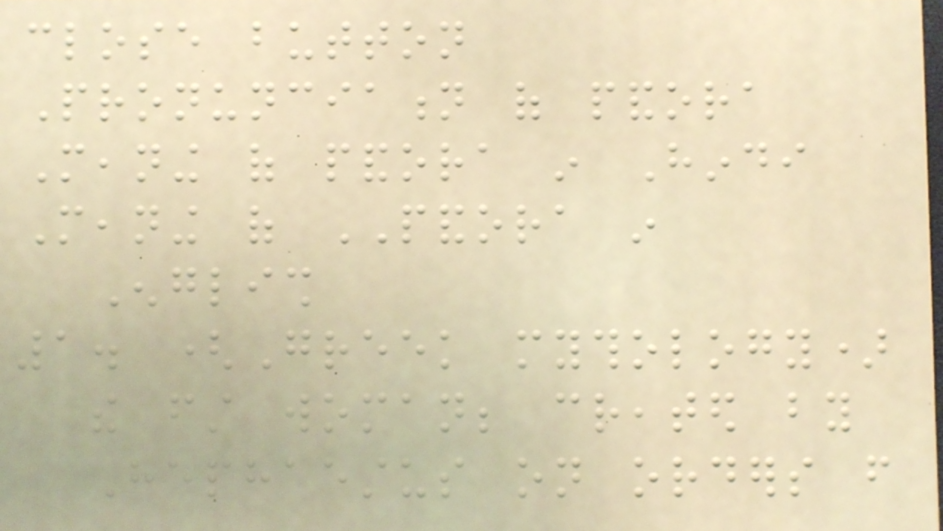close button
Pronunciation of pandora
Meaning of pandora in Hindi
Meaning of PANDORA in
English
1. (Greek mythology)
the first woman; created by
Hephaestus on orders from
